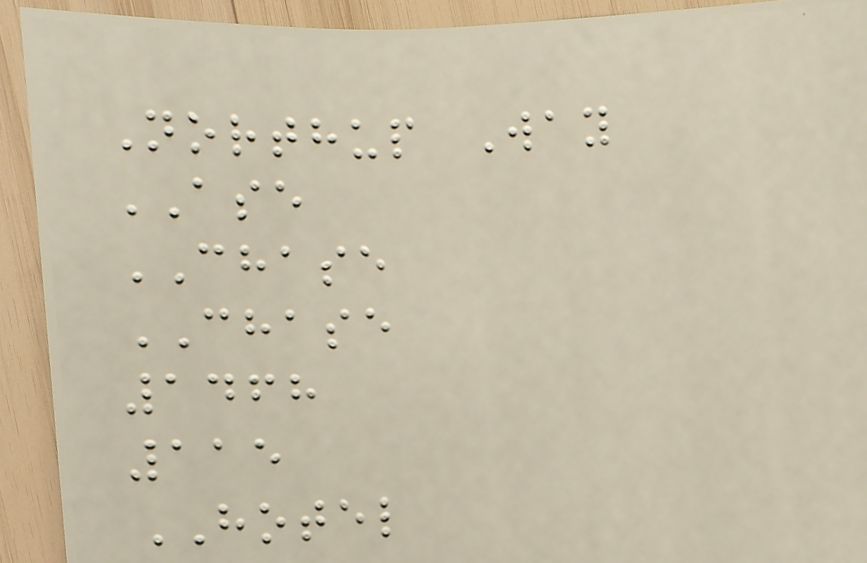Northup Way
ASE
CHASE
CHASE
1468
115
HOTEL
